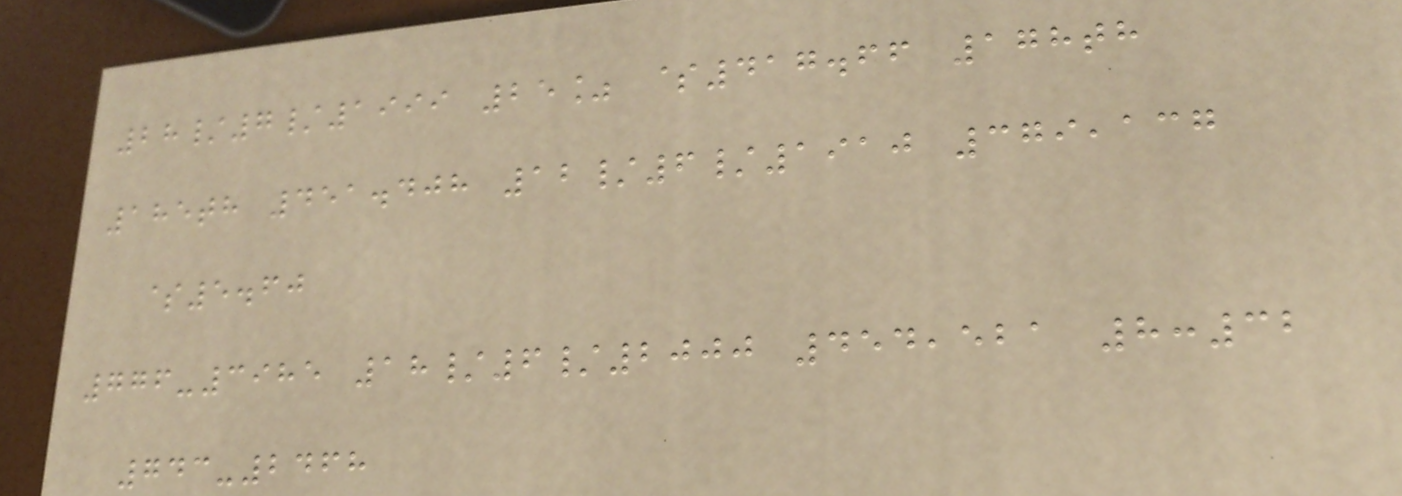28/7/1999 25% $417.66 178th
185th 451.408 12/6/1910 379,137
$5.60
776-3985 18/6/2000 454,521 8:32
743-2468
